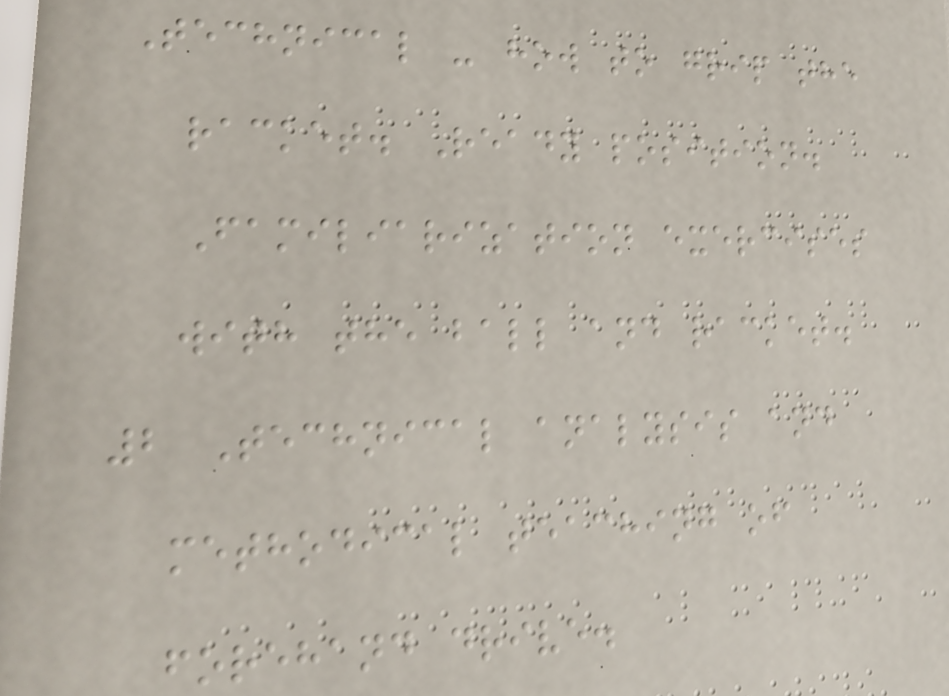Technical - how to grip the
racket. Ready position.
Familiarization exercises
with the ball and racket.
2 Technical analysis and
methodical teaching of
forehand drive.
